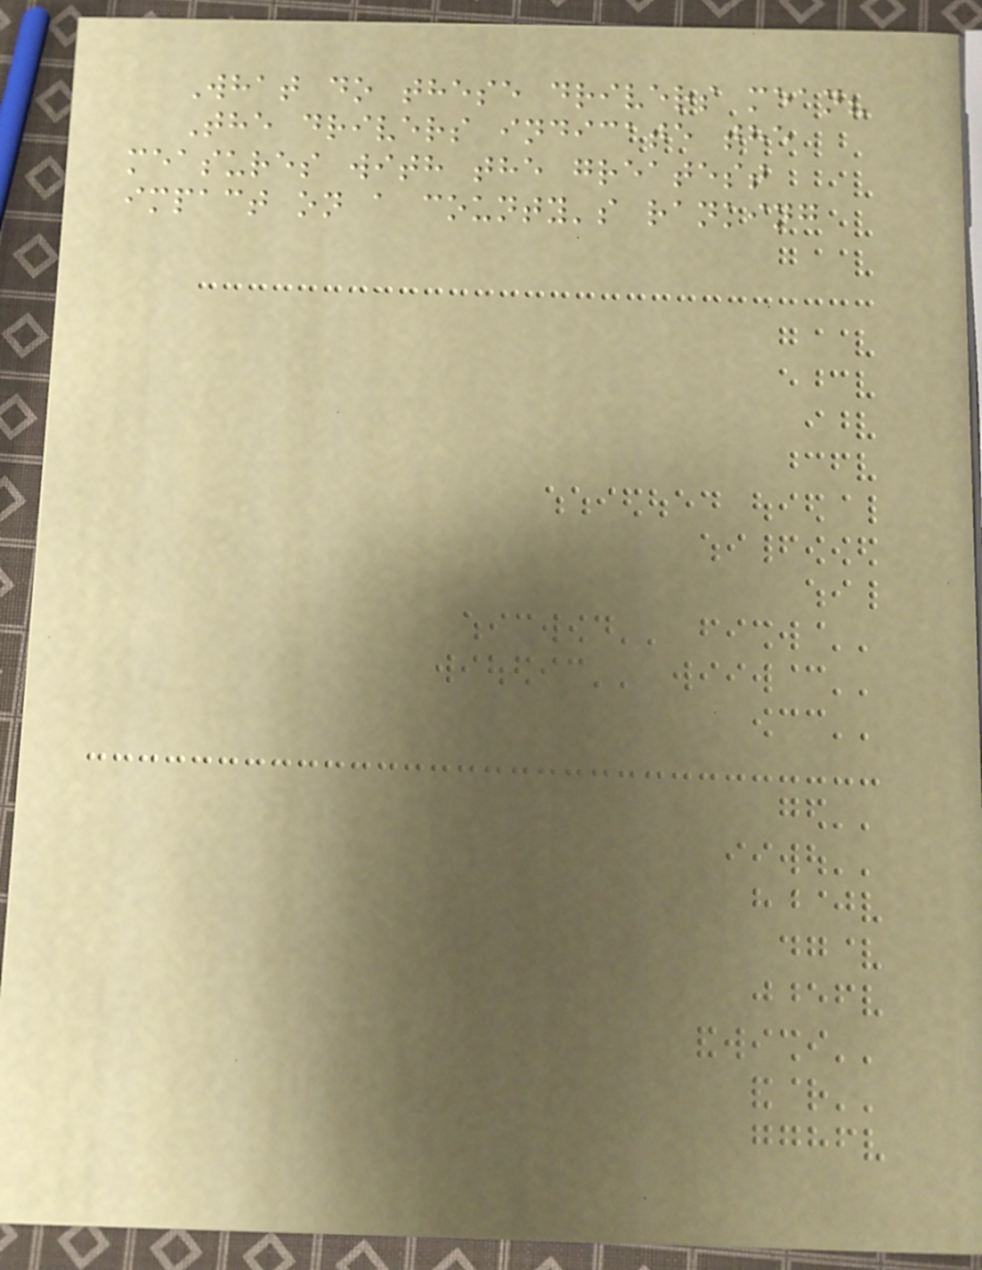What do these drivers mean?
The drivers indicate the
measures with the greatest
impact on a county's ranking
